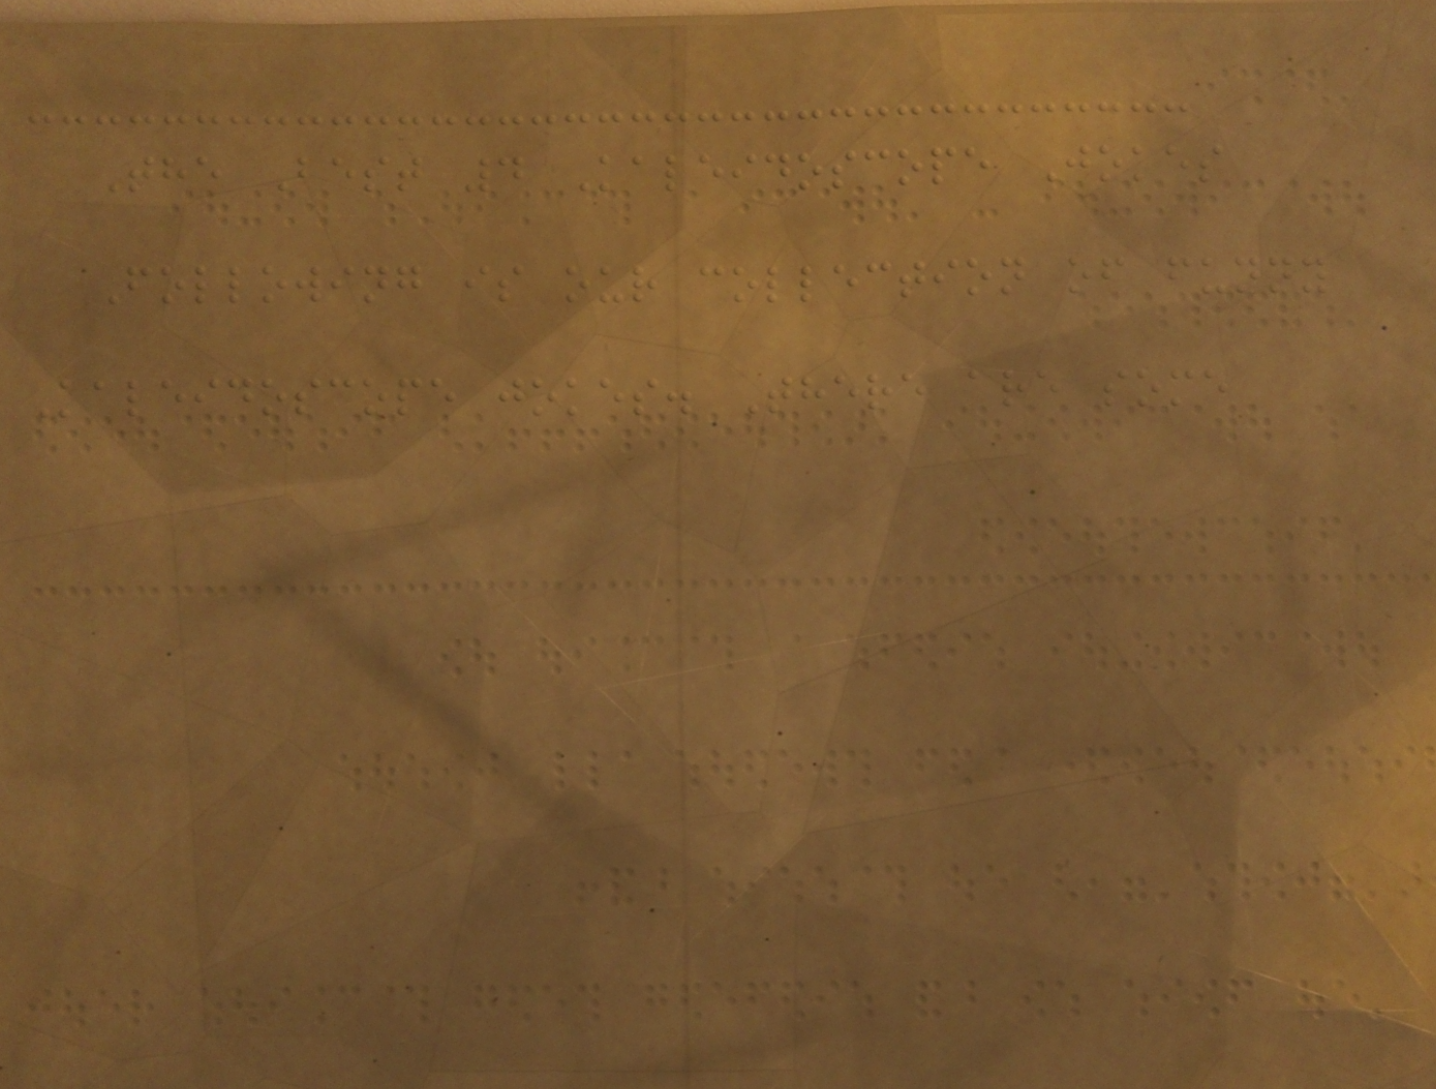The Best 4 Kaleidoscope Jokes
Following is our collection of funny
Kaleidoscope jokes. There are some
